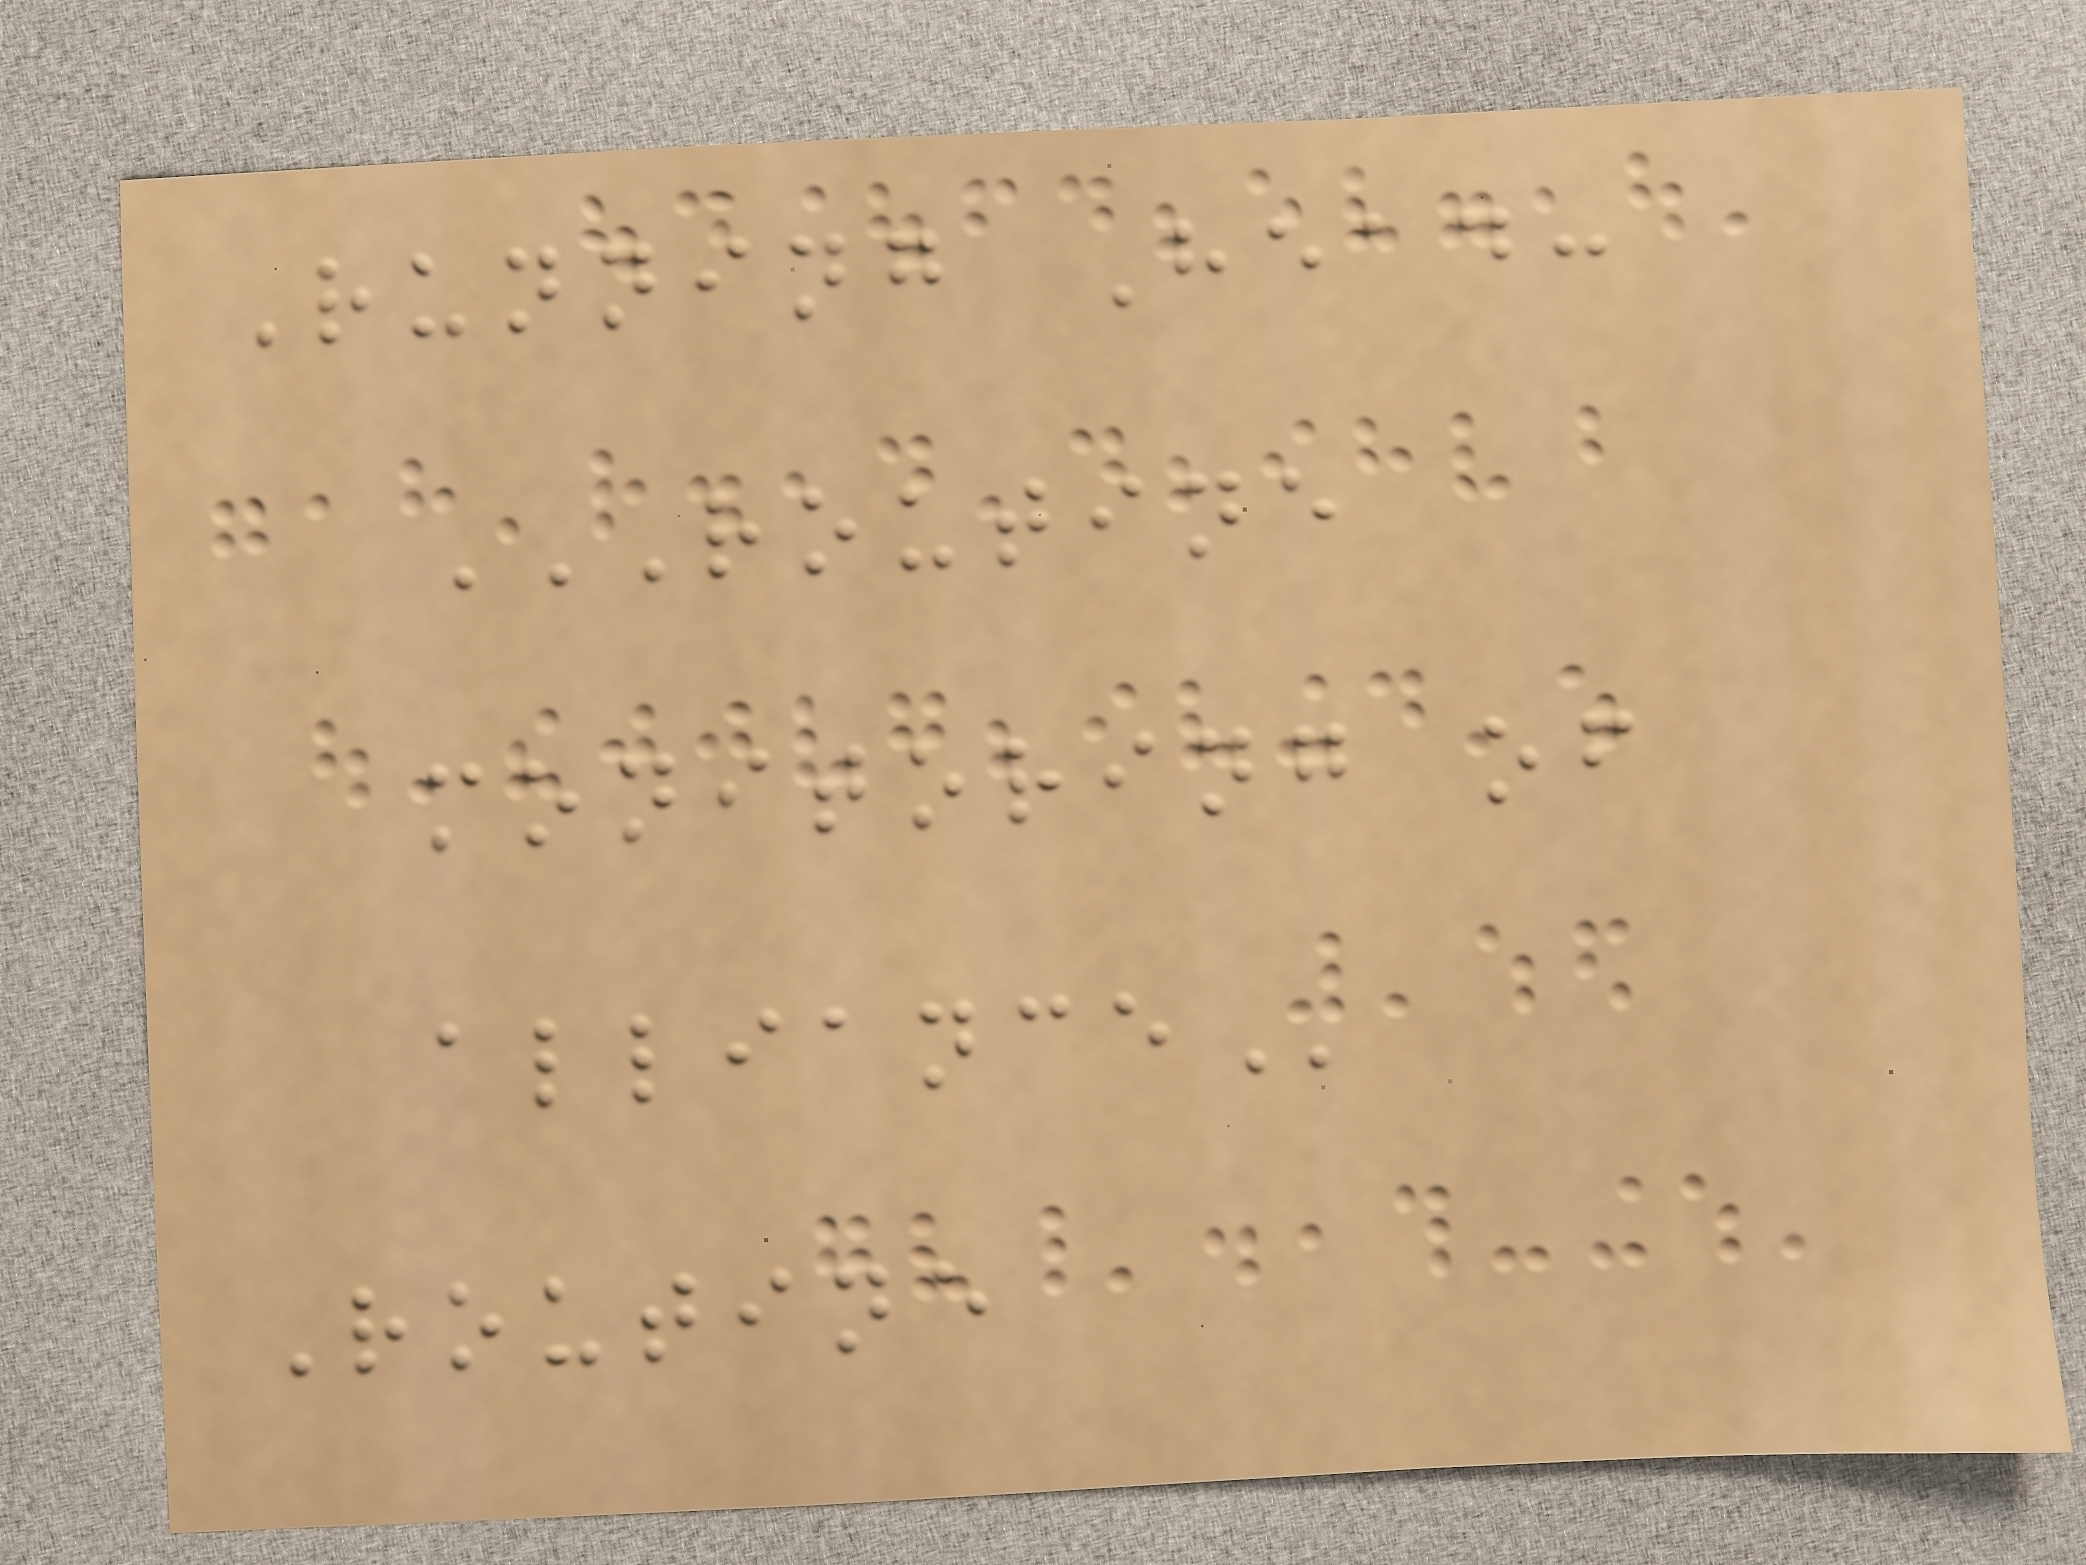Running Head:
ROUTINE
MONITORING OF
ALLIANCE
Routine
